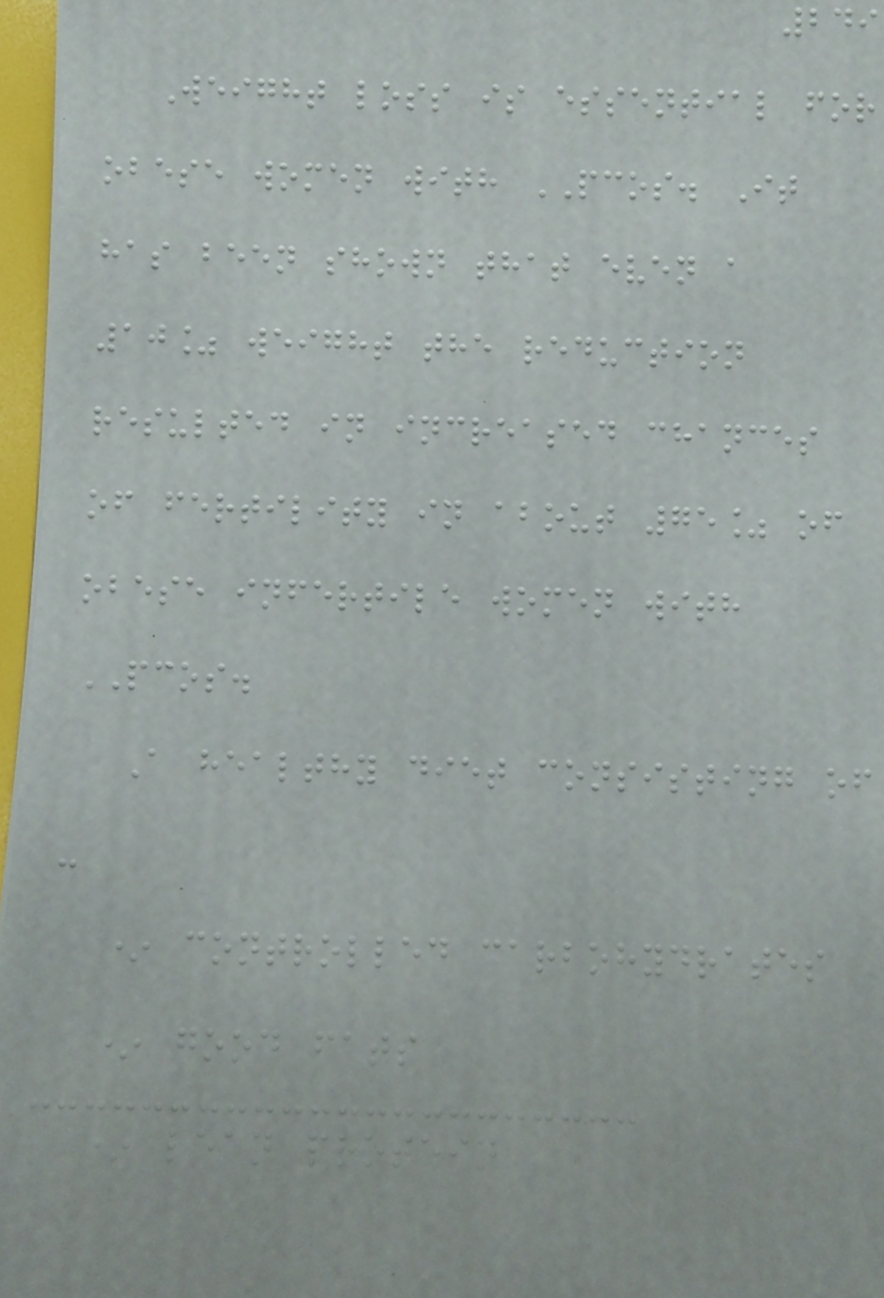249
Weight loss is essential for
obese women with PCOS. It
has been shown that even a
10% weight the reduction
resulted in increased chances
of fertility in about 75% of
obese infertile women with
PCOS.
A healthy diet consisting of
-
* controlled carbohydrates
* good fats
* lean protein
